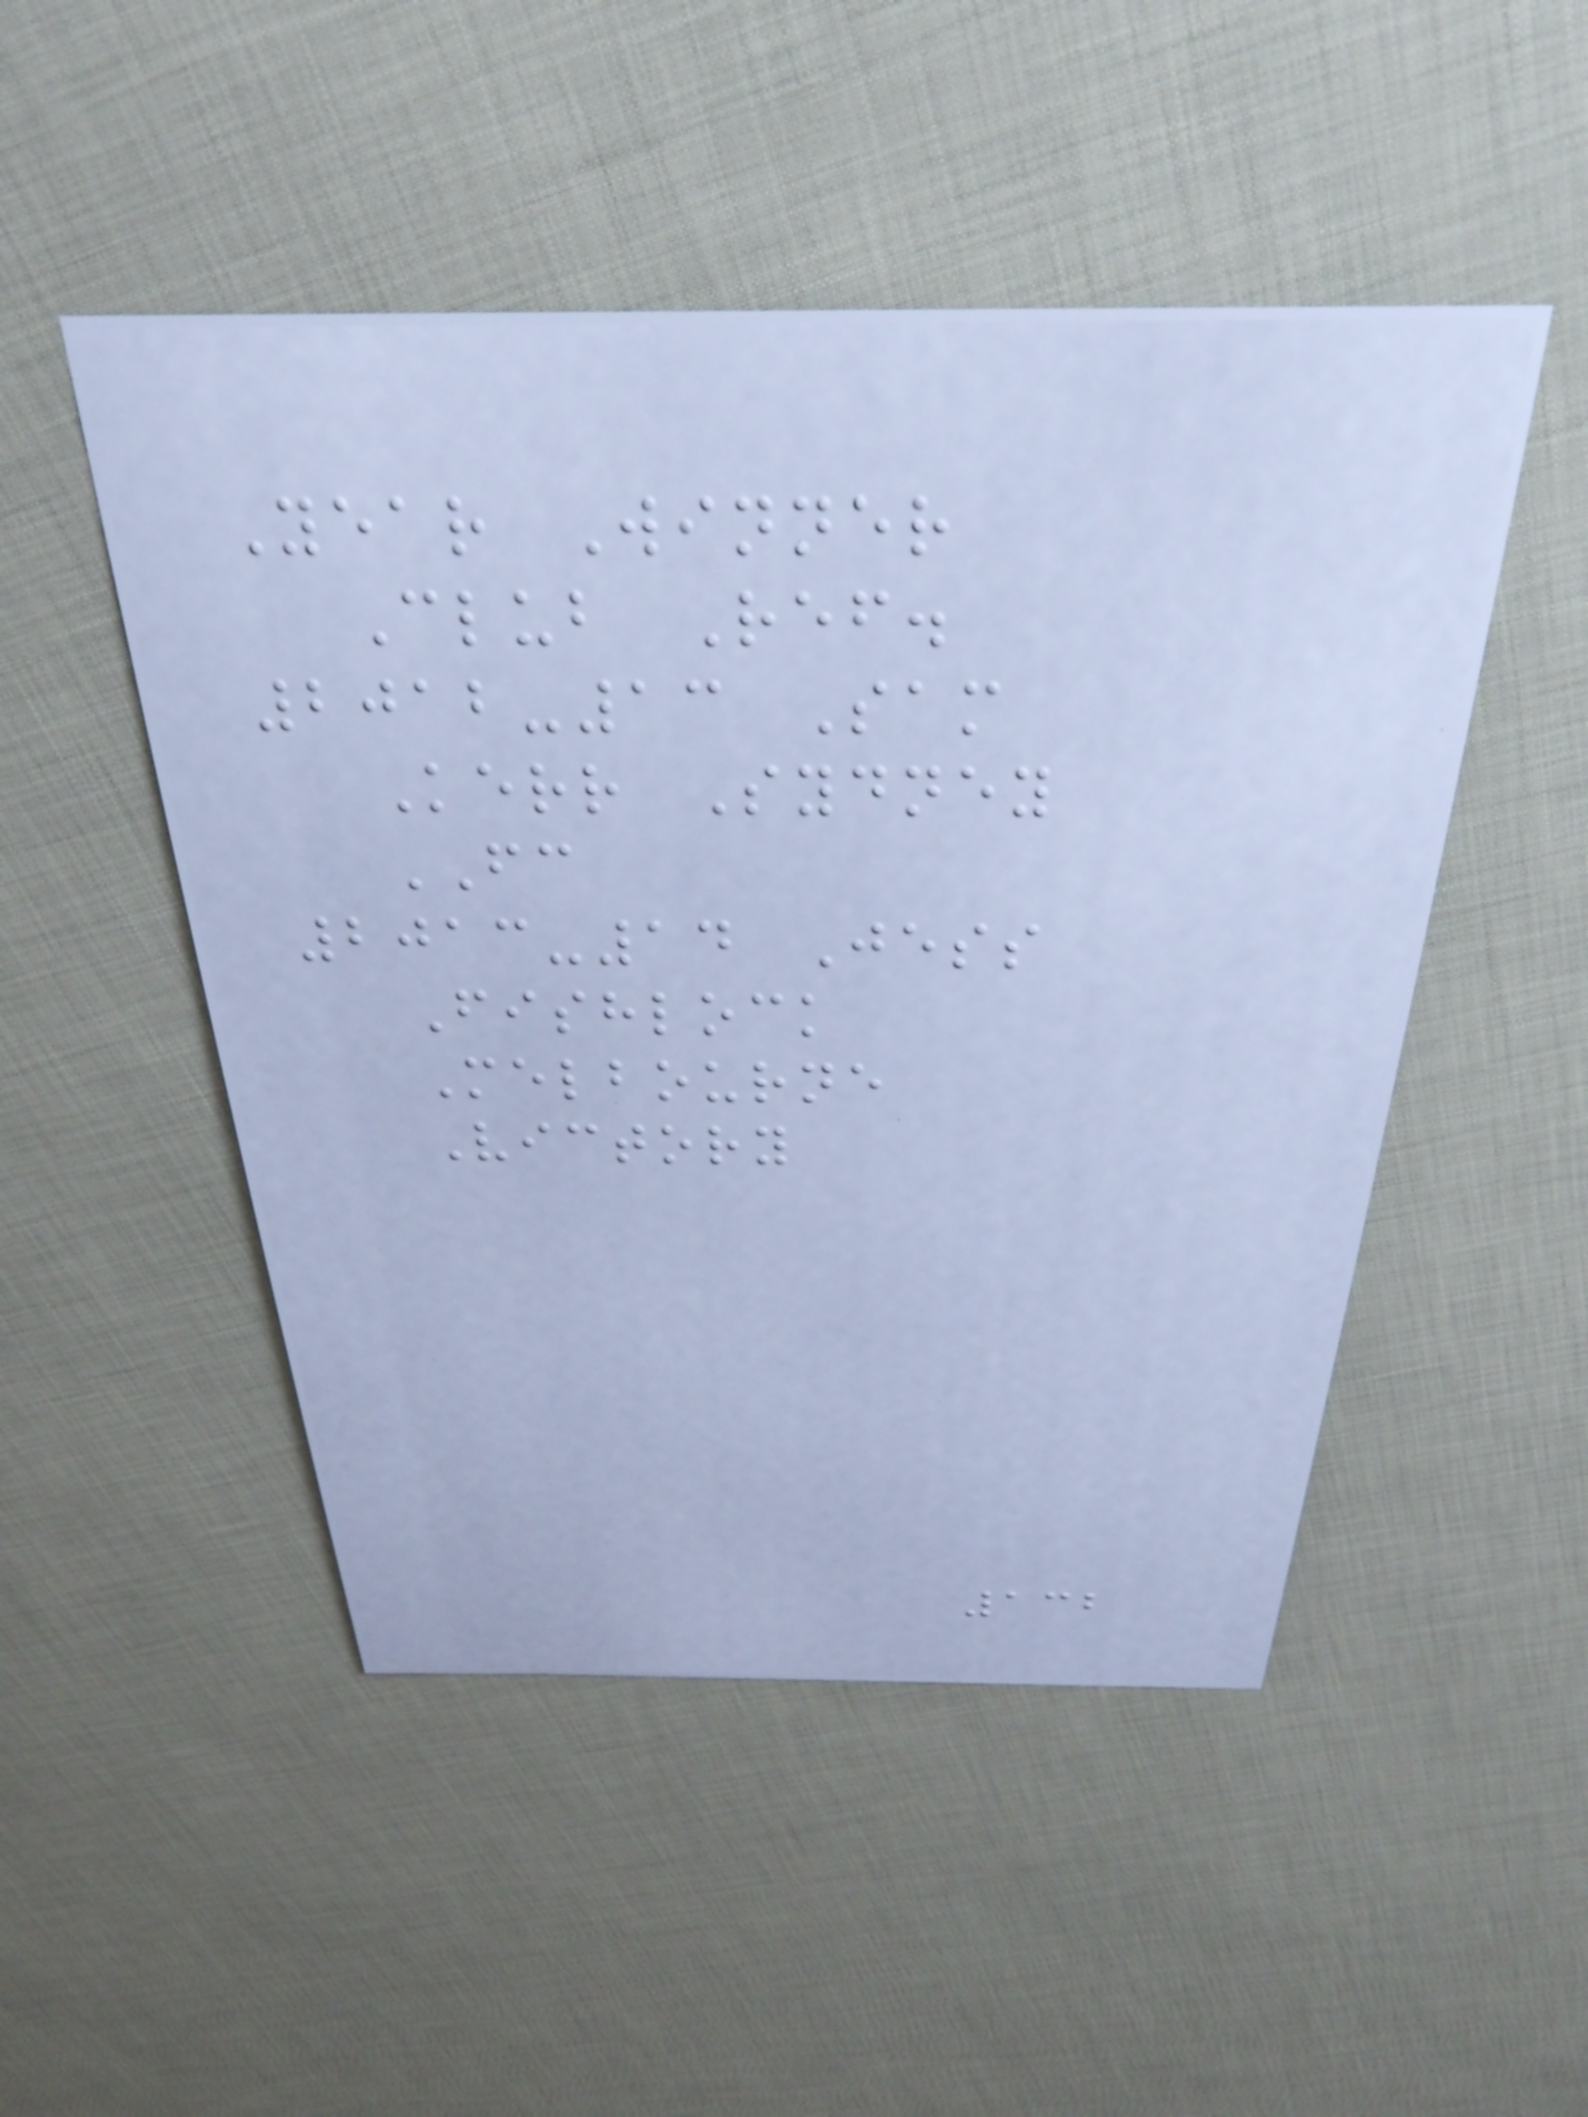Year Winner
Club Ref.
2012-13 Sam
Kerr Sydney
FC
2013-14 Jess
Fishlock
Melbourne
Victory
132
